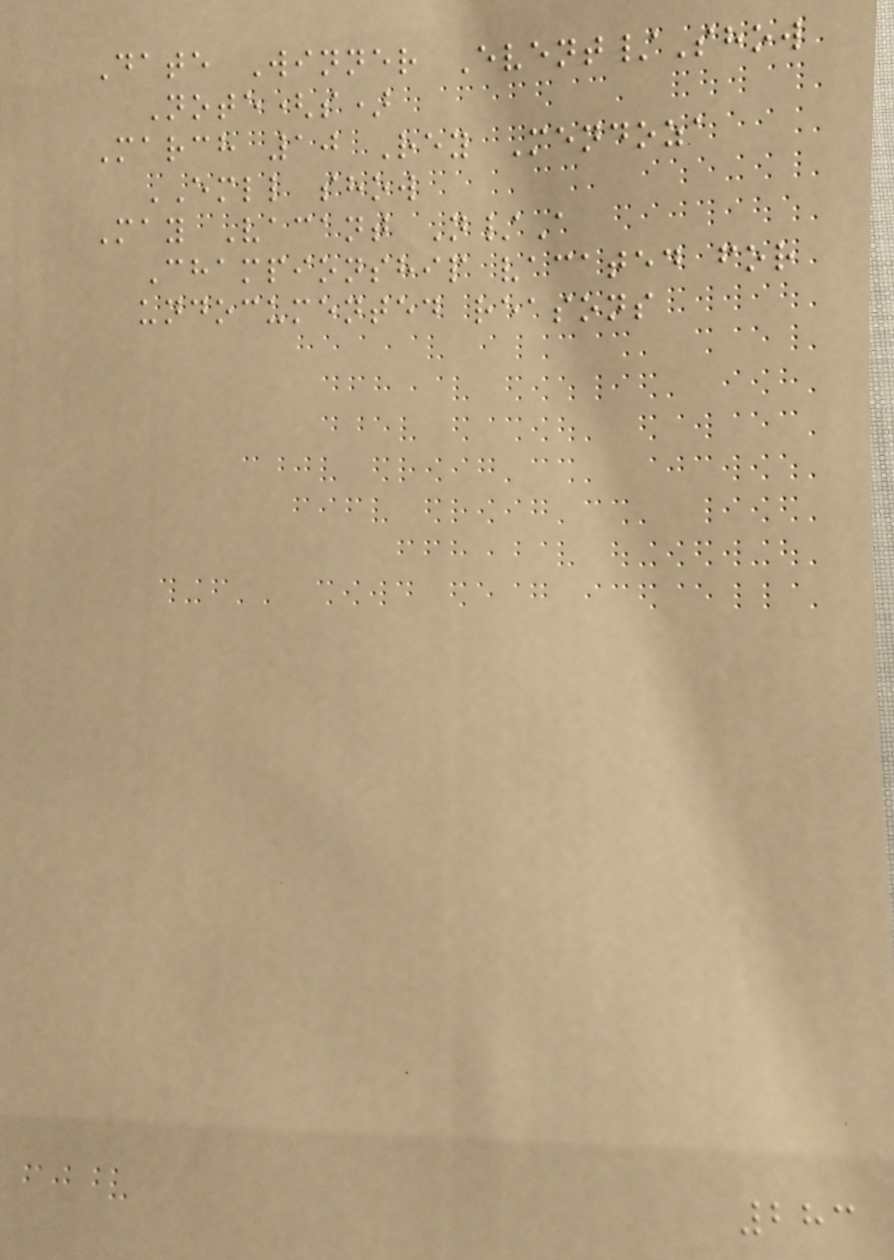Date Winner Event/Show
Note(s)
March 10 Rey Mendoza
EMLL show
May Vacant N/A
Championship vacated for
undocumented reasons
283
